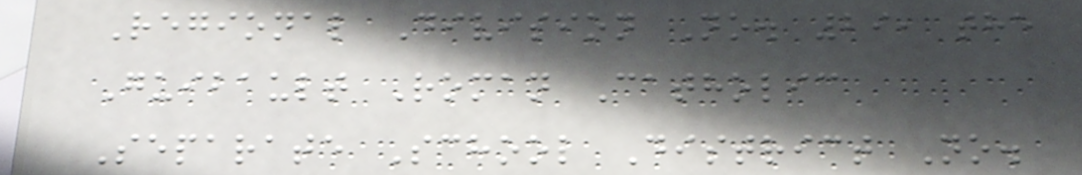Regional Division No. 29, the
Guibault Roman Catholic
Separate School District No.
